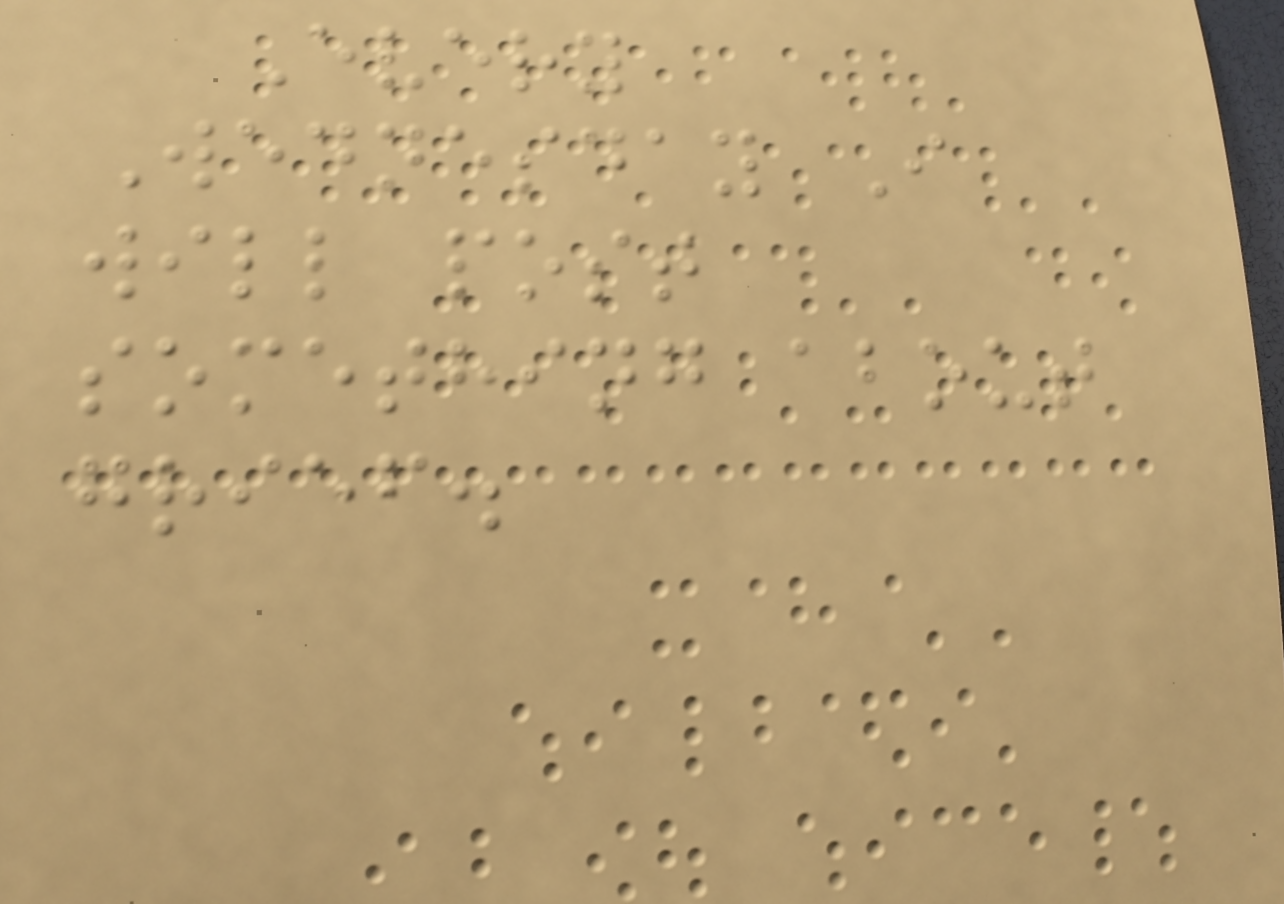Every
Wednesday I
will post
something about
grief.
